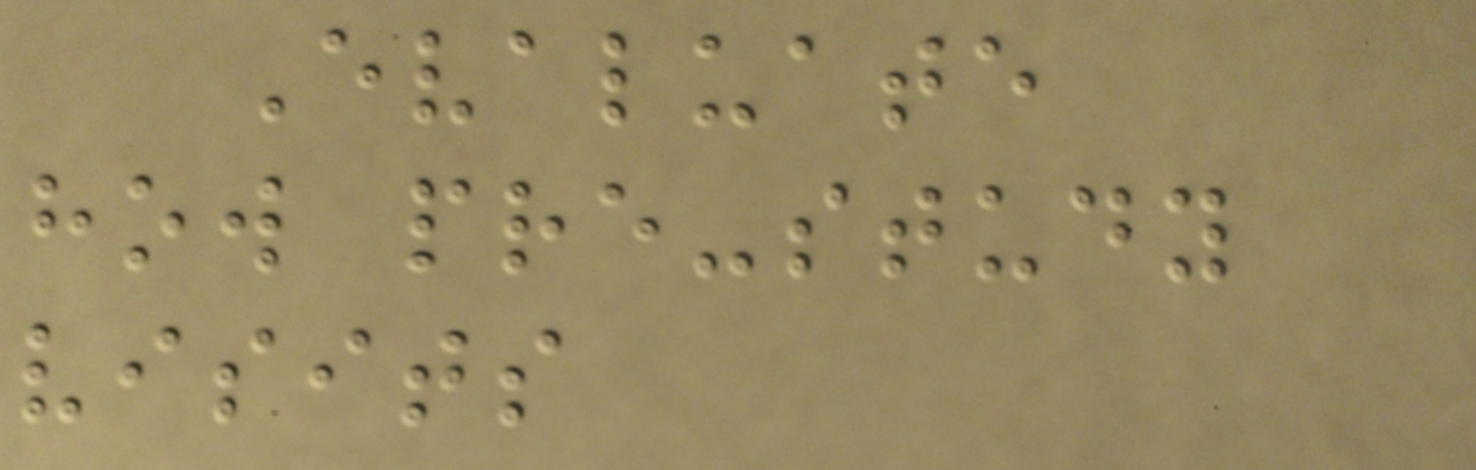Evaluate
how pre-study
visits
